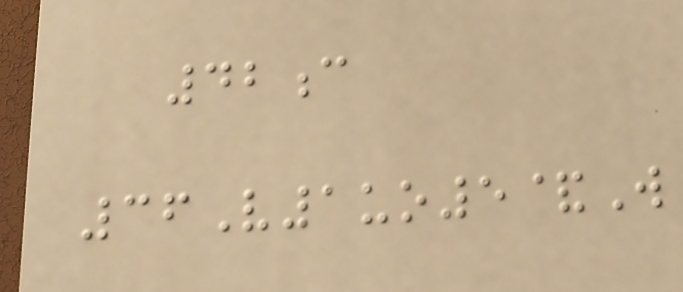42c
36V1uo5&W
